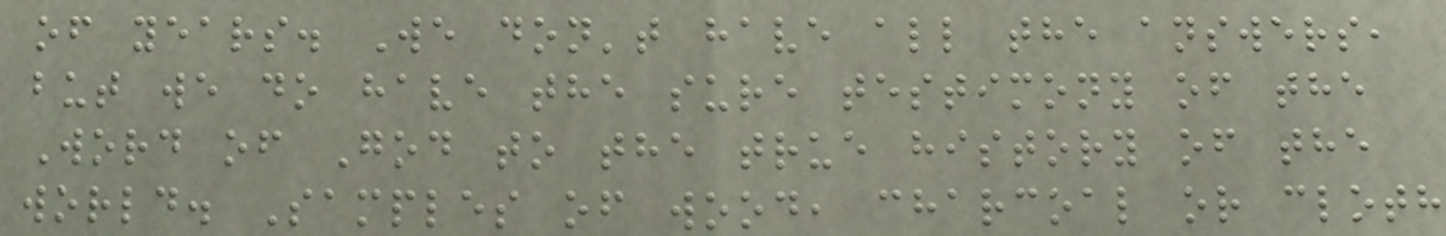of years. We don't have all the answers,
but we do have the sure testimony of the
Word of God to the true history of the
world. Samples of wood, charcoal or cloth
